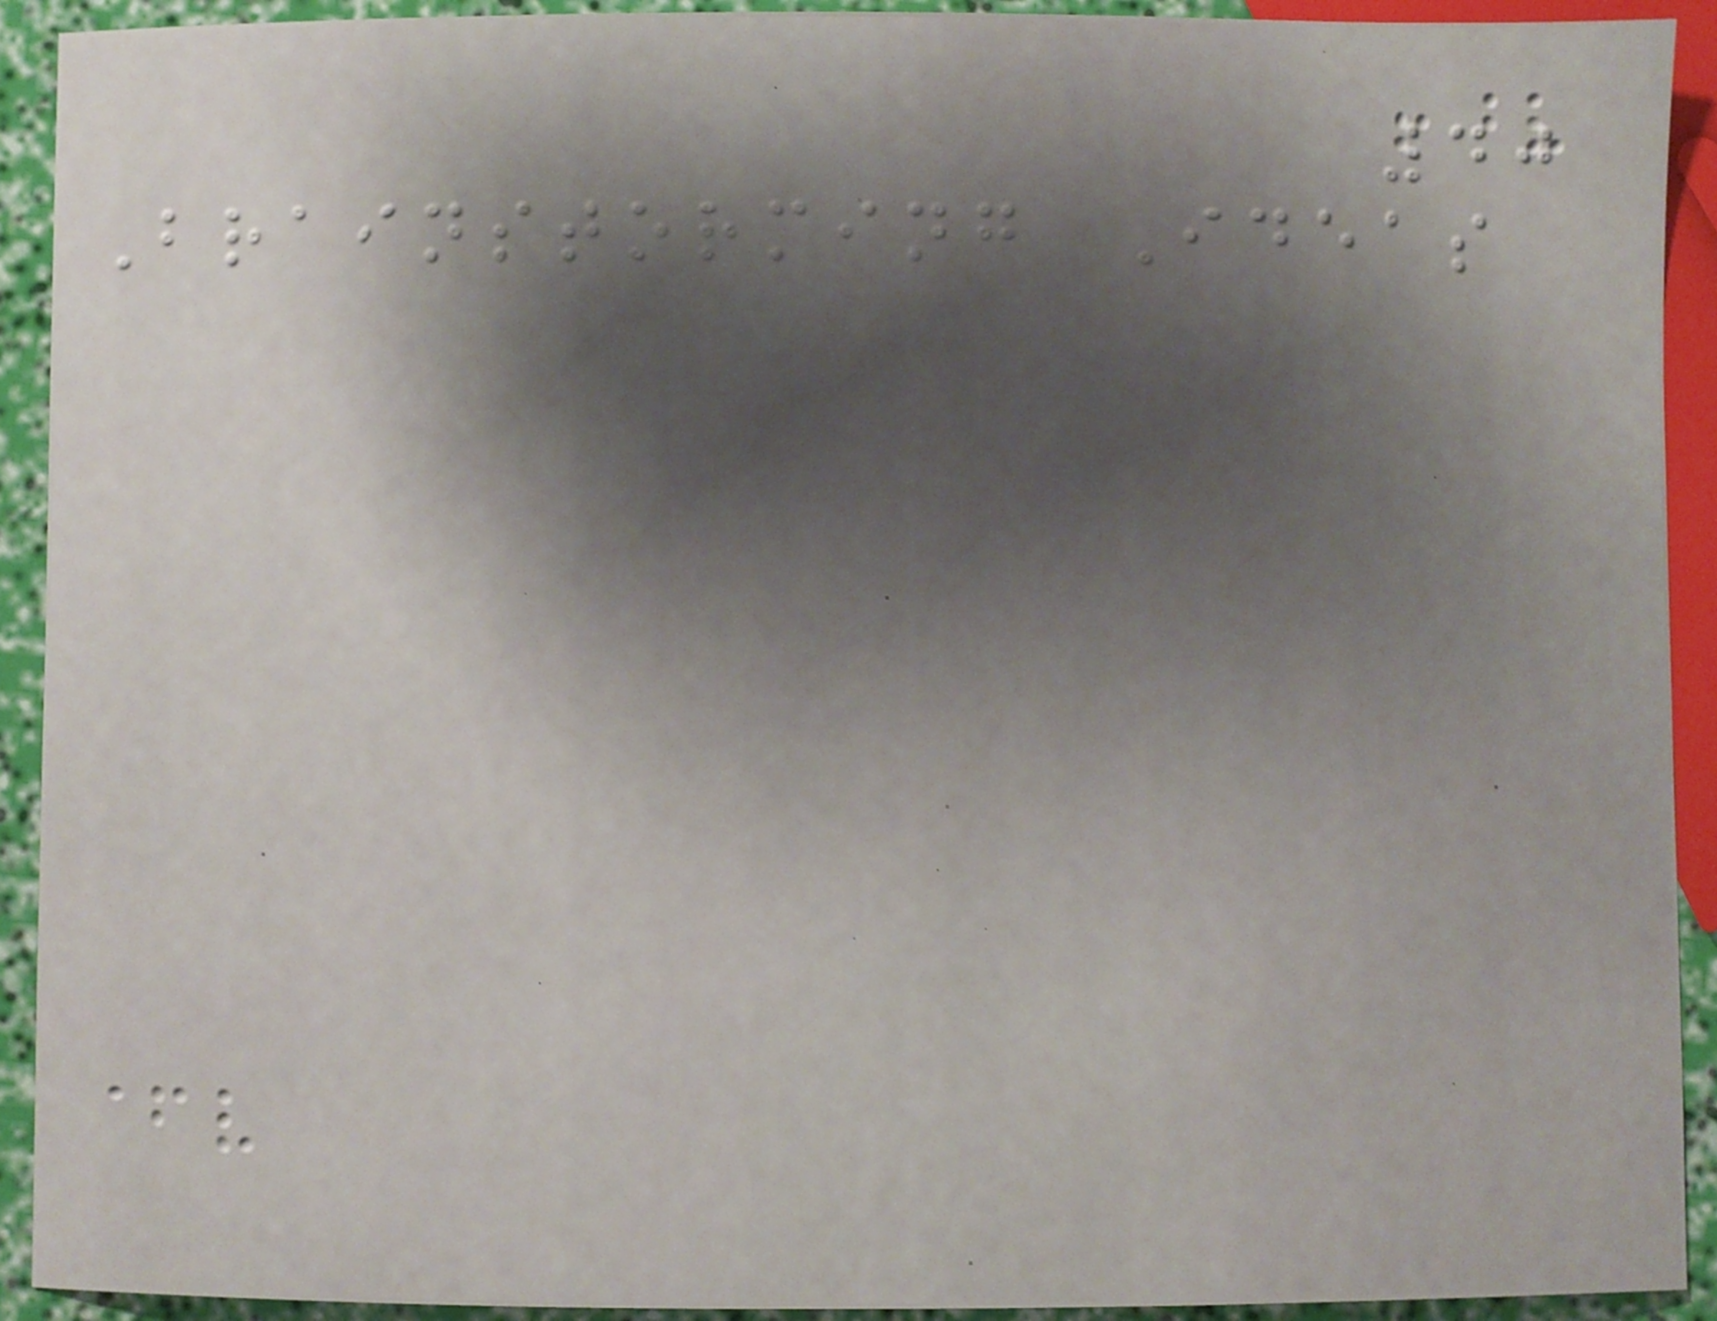40
Brainstorming Ideas
